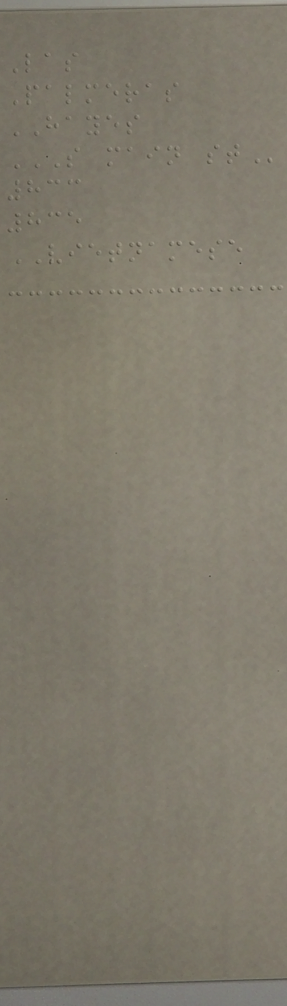Las
Palmeras
HAYES
S MAIN ST
833
835
VIETNAMESE
